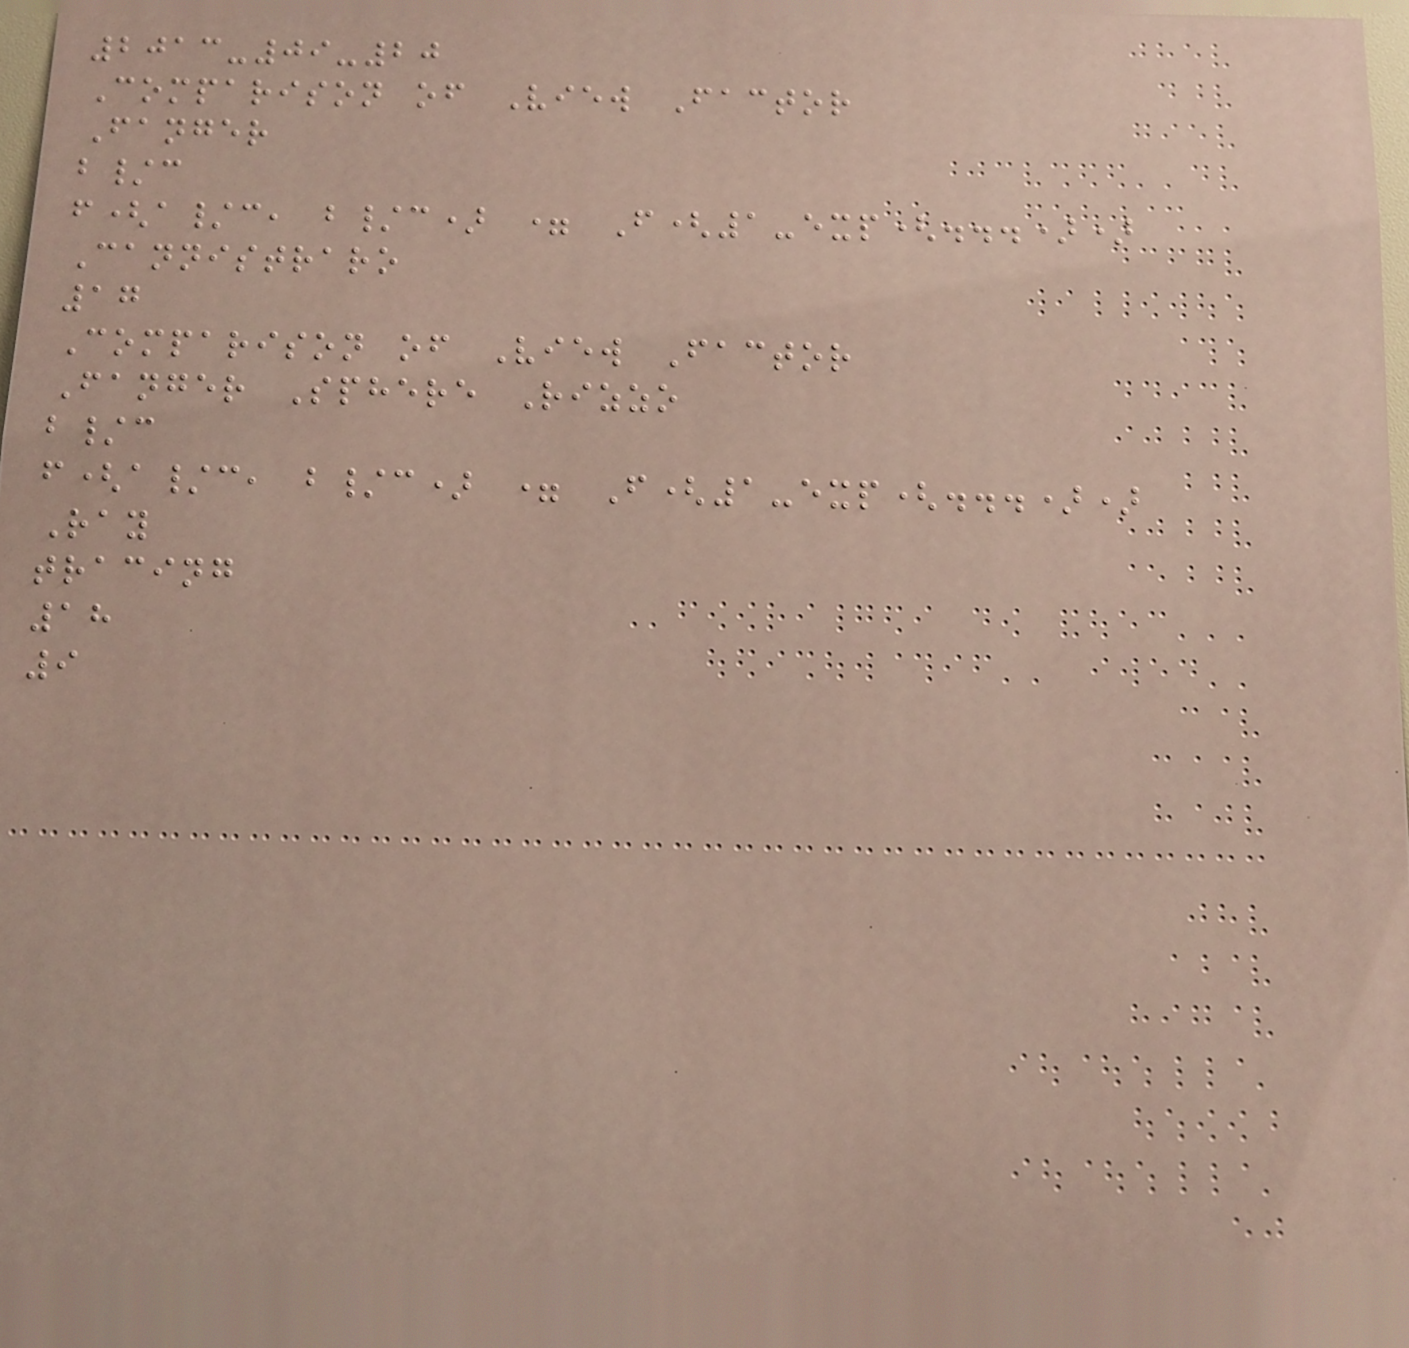2013-09-20
Comparison of View Factor
Fanger
b/c
f(a/c, b/c) = F(1-exp(...))
Cannistraro
17
Comparison of View Factor
Fanger Sphere Rizzo
b/c
f(a/c, b/c) = F(1-exp(...))
Ray
tracing
18
9
